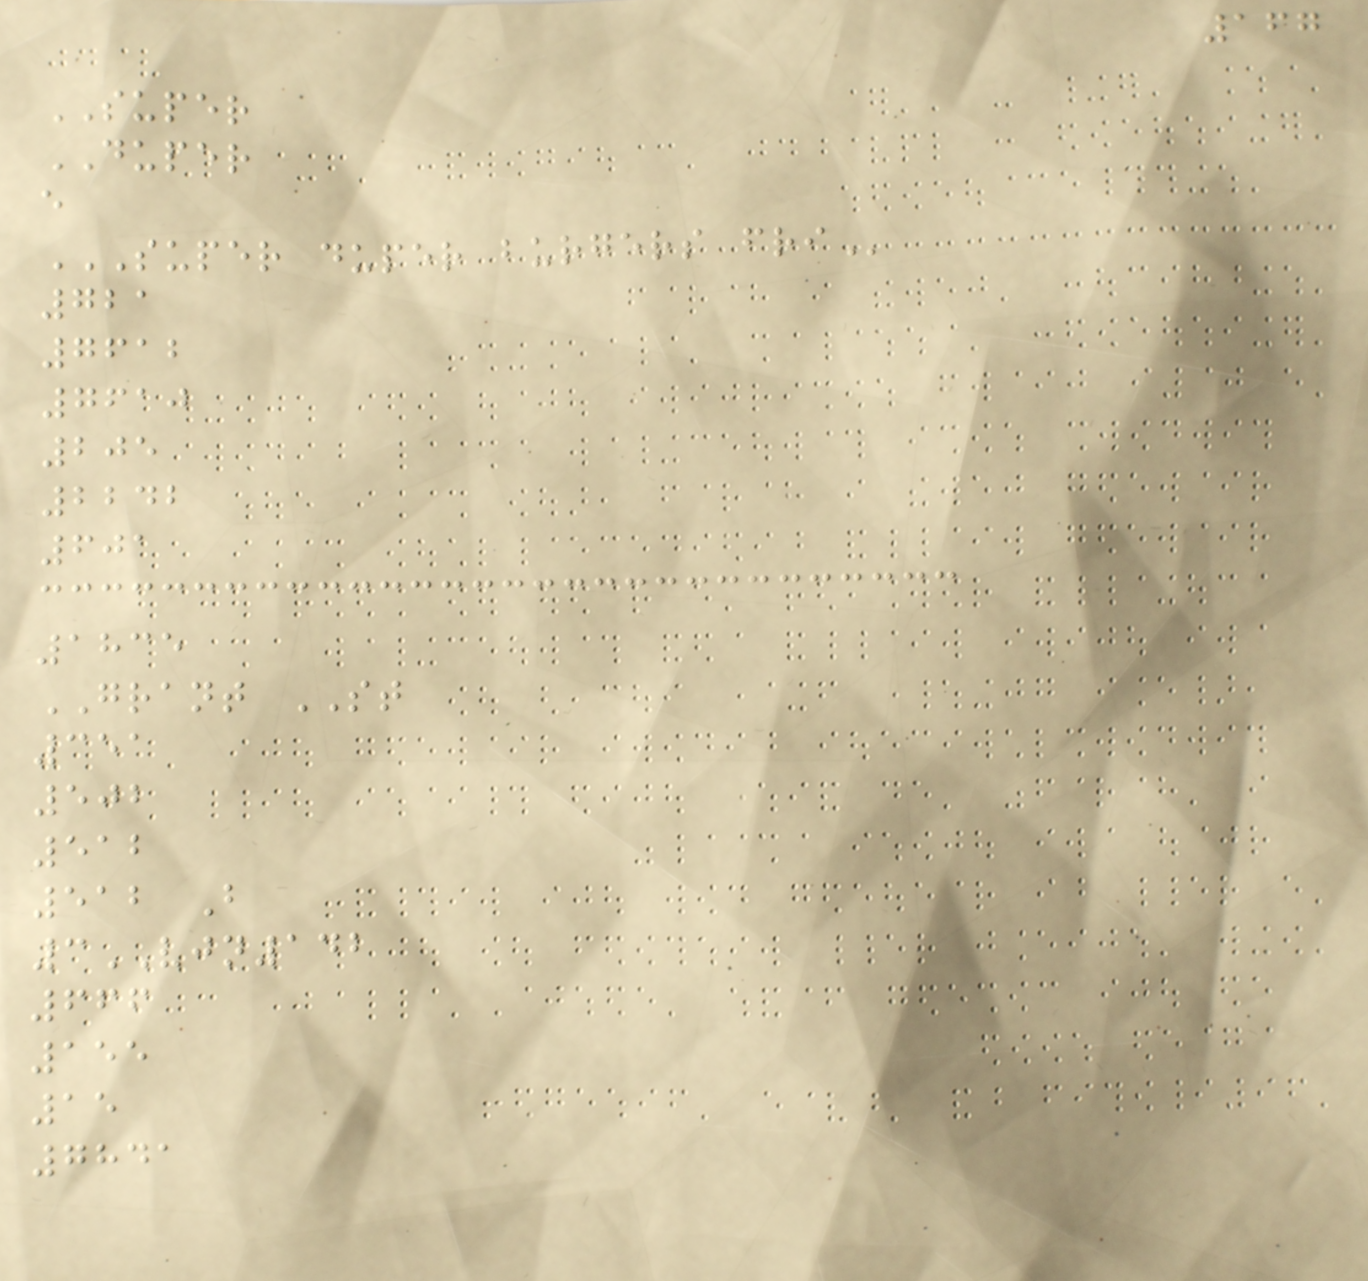167
SUPER
DUPER
e
SUPER DUPER BURGERS FRI
721
7612
7610
205
2242
601
1835
GRANT ST
351
502
512
512 B
3VJN142
666
155
15
7841
